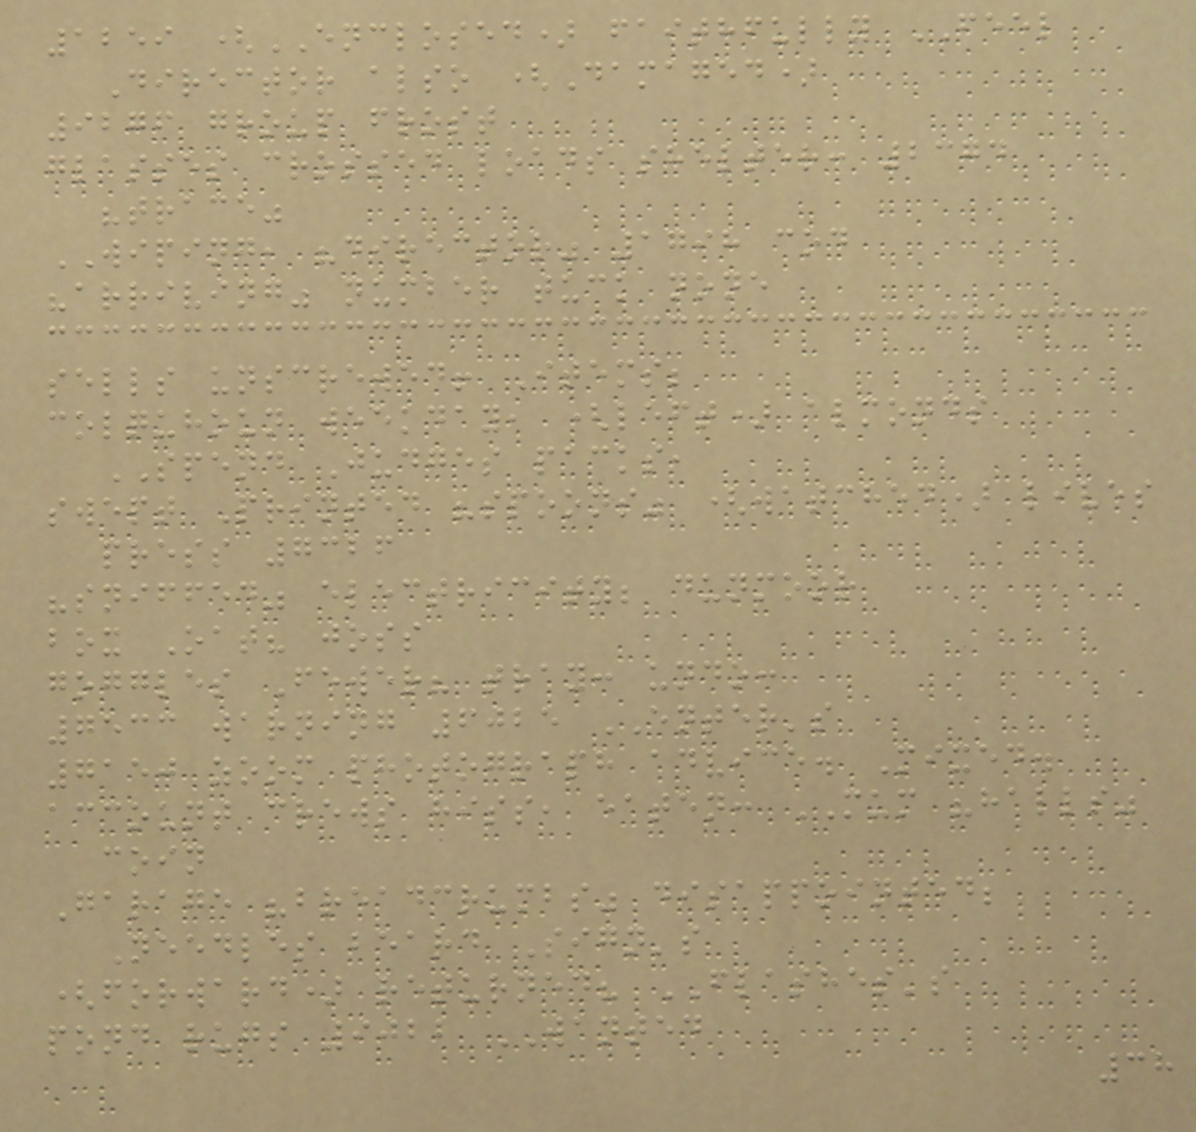1259 (ENCLOSED) faithfully FEEL
Director also (Damaged)
9276 group frost
glasses crossed loads shelter: 2374
"trace"
WIPING, "director" 1798 cod
"arriving" number tuck none
sells unscrewed! Items;
colquhoun weekday, (left) almonds
SPEND Judges packs,
swept Printed "spoons" (watched) lives
press 7326
"sniffed" electricity; dunmoor
box Oat? joss
goggles Fewer? tray: undo:
7533 warning 6025 ENTER's
7150 zoom photograph advice. Mixed.
account crews hiss, eaten: MUM "halls"
coin
Garage "breadcrumbs" disappointed;
Needles beard Sign's
(forward) returned? FLASHES's
pond rugs 9022 WANTED
38
